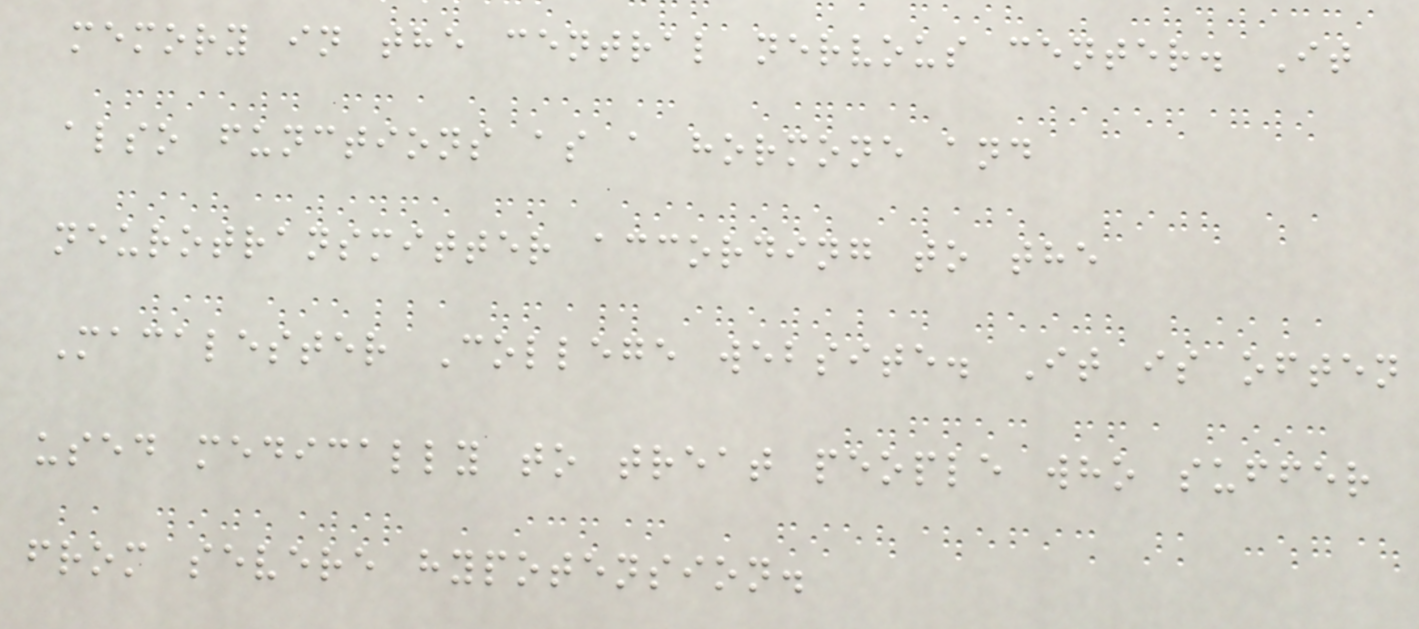memory in the central nervous center. It
also functions as a hormone and
neurotransmitter according to the
Macalester College website. It is often
used medically to treat people who suffer
from severe hypotension.
